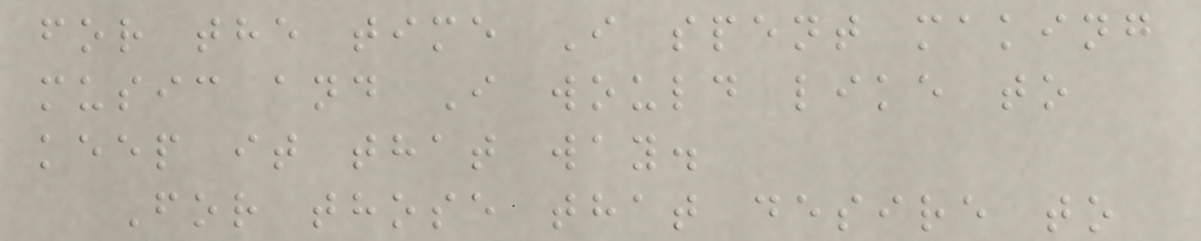for the time I spent making
music and I would like to
keep it that way.
For those that desire to
